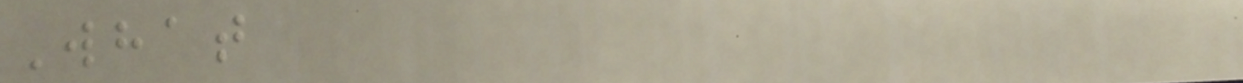What
